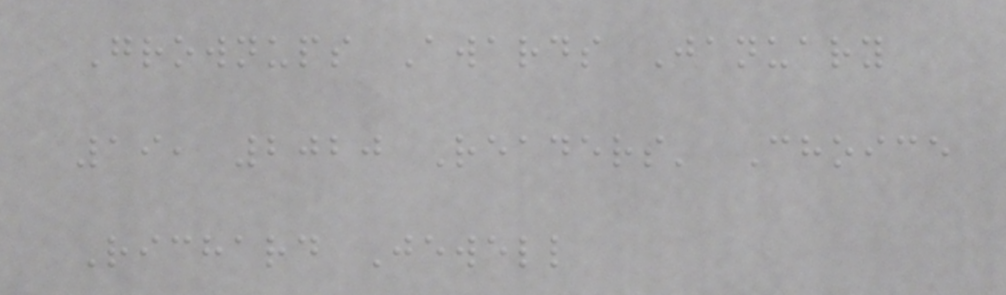Grownups Awards January
19, 2020 Readers' Choice
Richard Jewell
